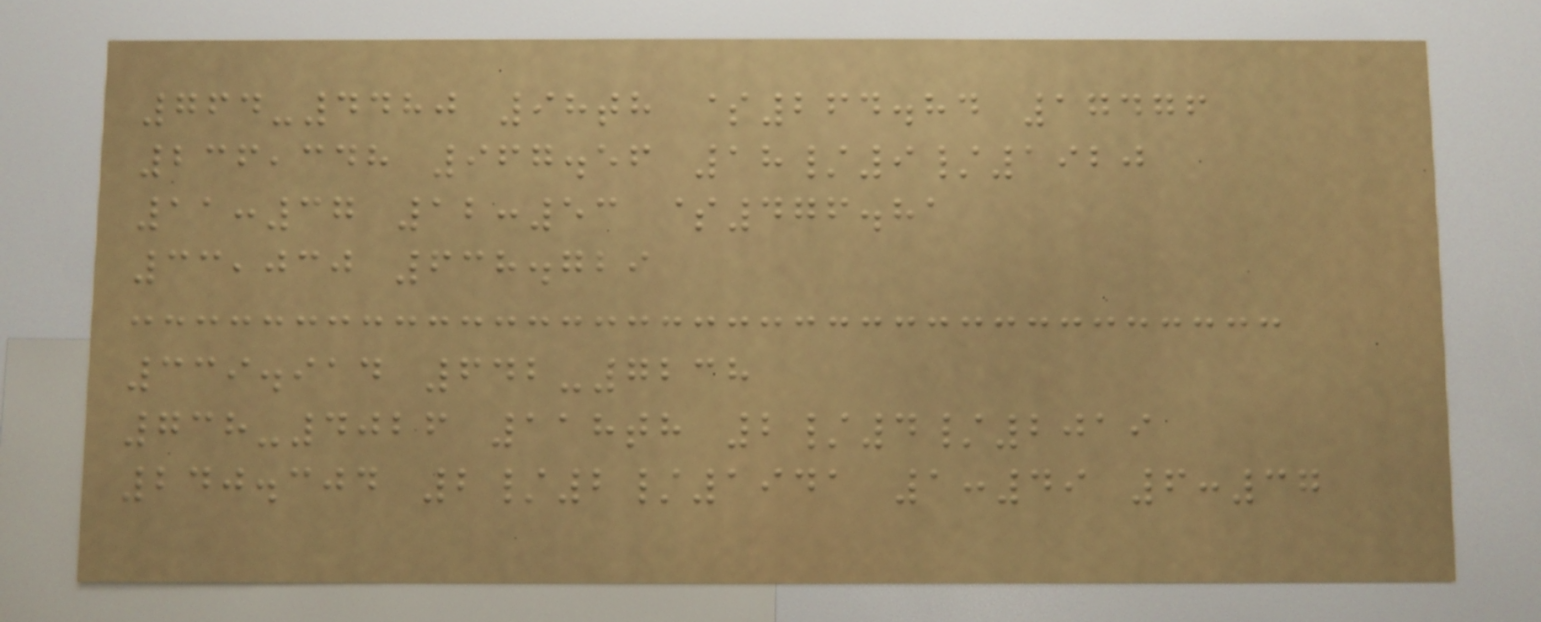764-4480 98th $264.84 17476
236,348 967.56 18/9/1920
11:37 12:53 $476.81
33,030 638.729
339.914 642-7238
738-4026 118th 2/4/2019
240.304 2/2/1941 1:49 6:37
